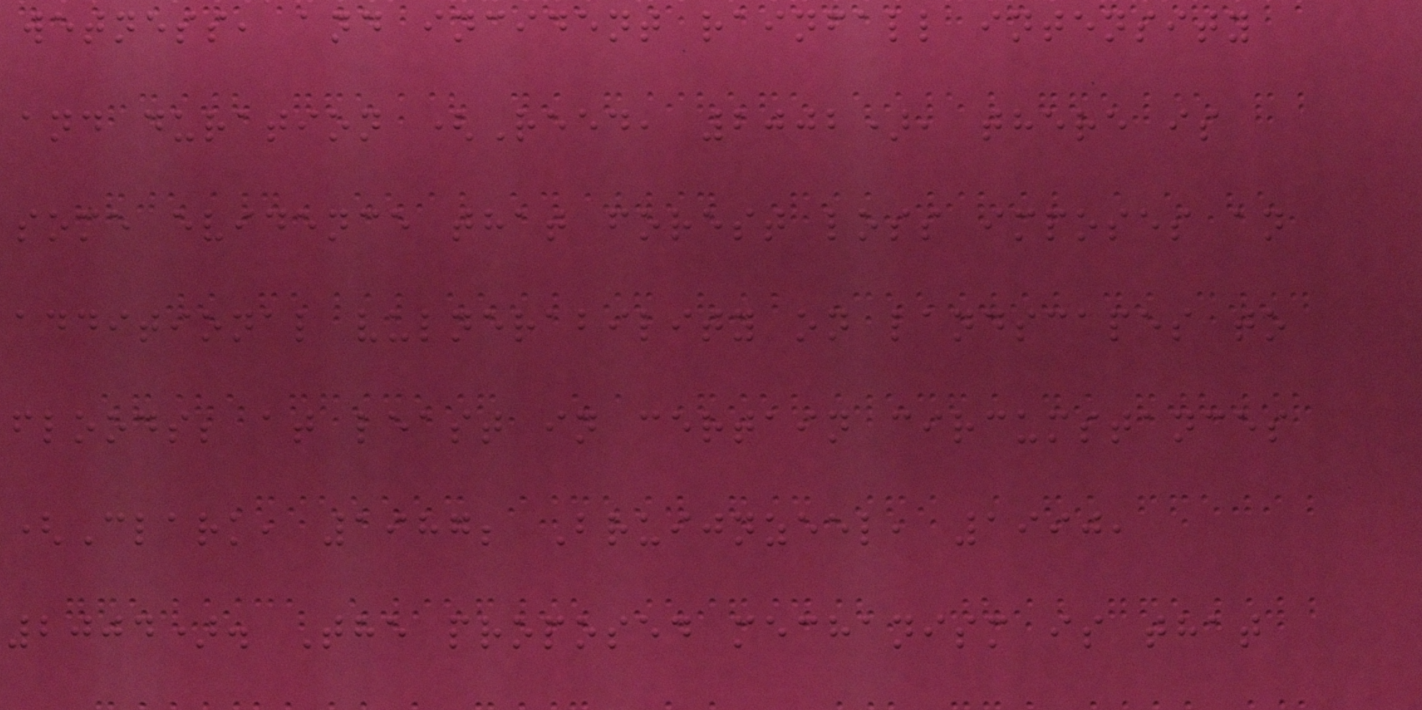wetness, and incident rainfall intensity
and duration (Reed, 2002), there is
some evidence that forest loss imposes an
additional vulnerability on landscapes to
floods; at least in certain circumstances
(Clark, 1987; Bruijnzeel, 1990,
2004). The proposed mechanism is that
